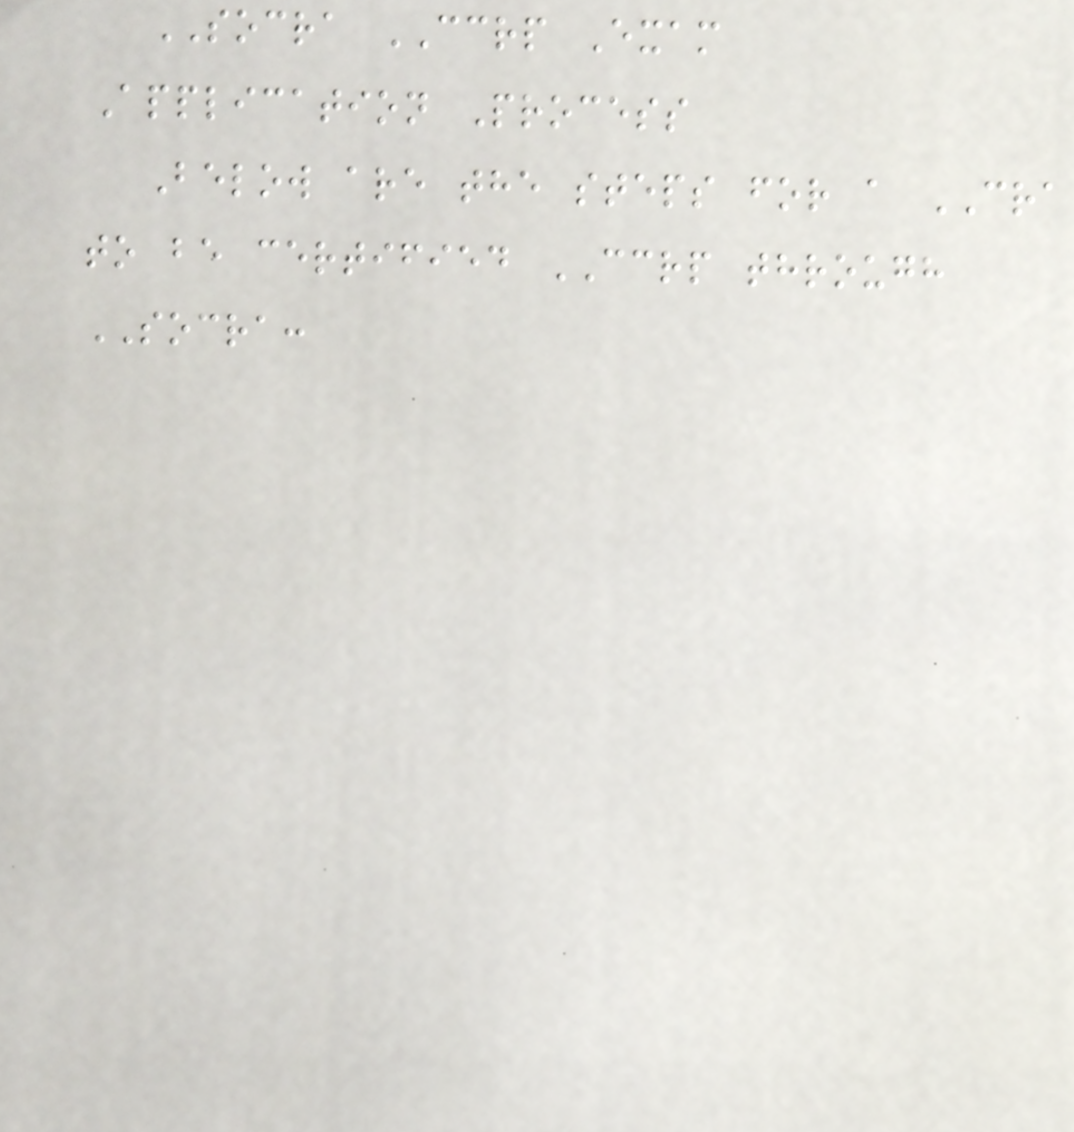SOCRA CCRP Exam
Application Process
Below are the steps for a CRA
to be certified CCRP through
SOCRA:
